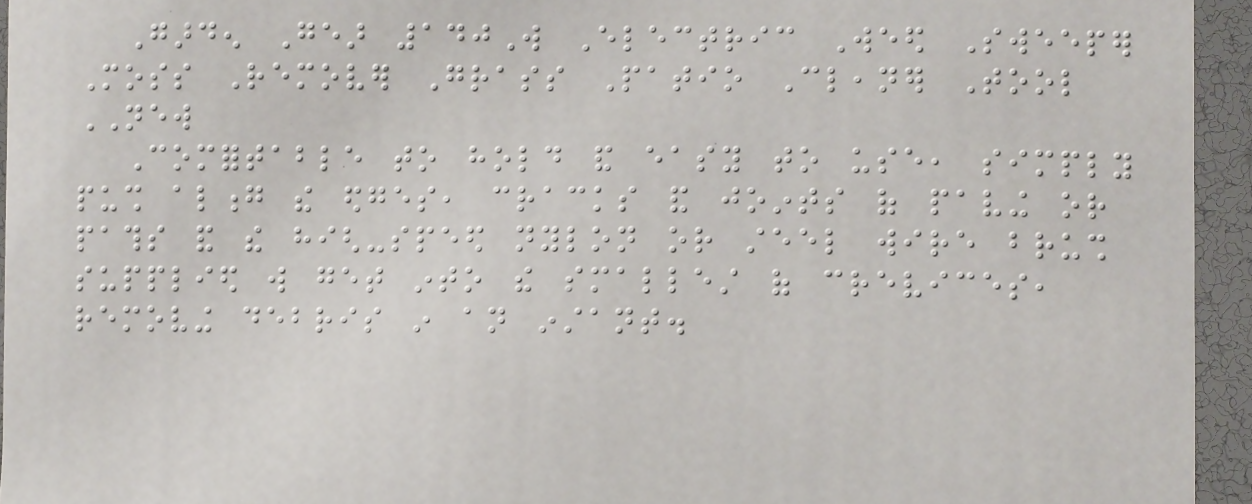Garden Gear 140W Electric Weed Sweeper
Moss Remover Grass Patio Cleaner Tool
NEW
Comfortable to hold and easy to use, simply
push along the edges, cracks and joints of paving or
paths and the high-speed nylon or steel wire brush
supplied will get into the smallest of crevices,
removing debris in an instant.
